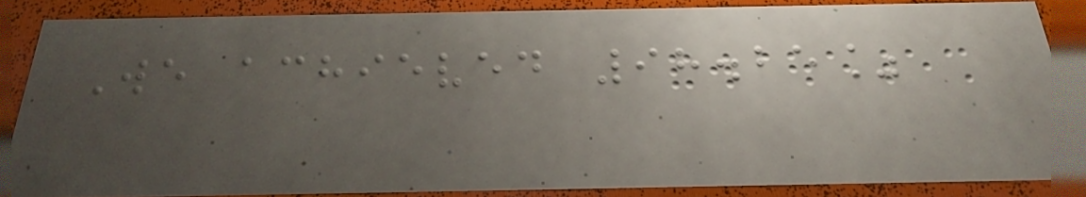We achieved 98.25%
